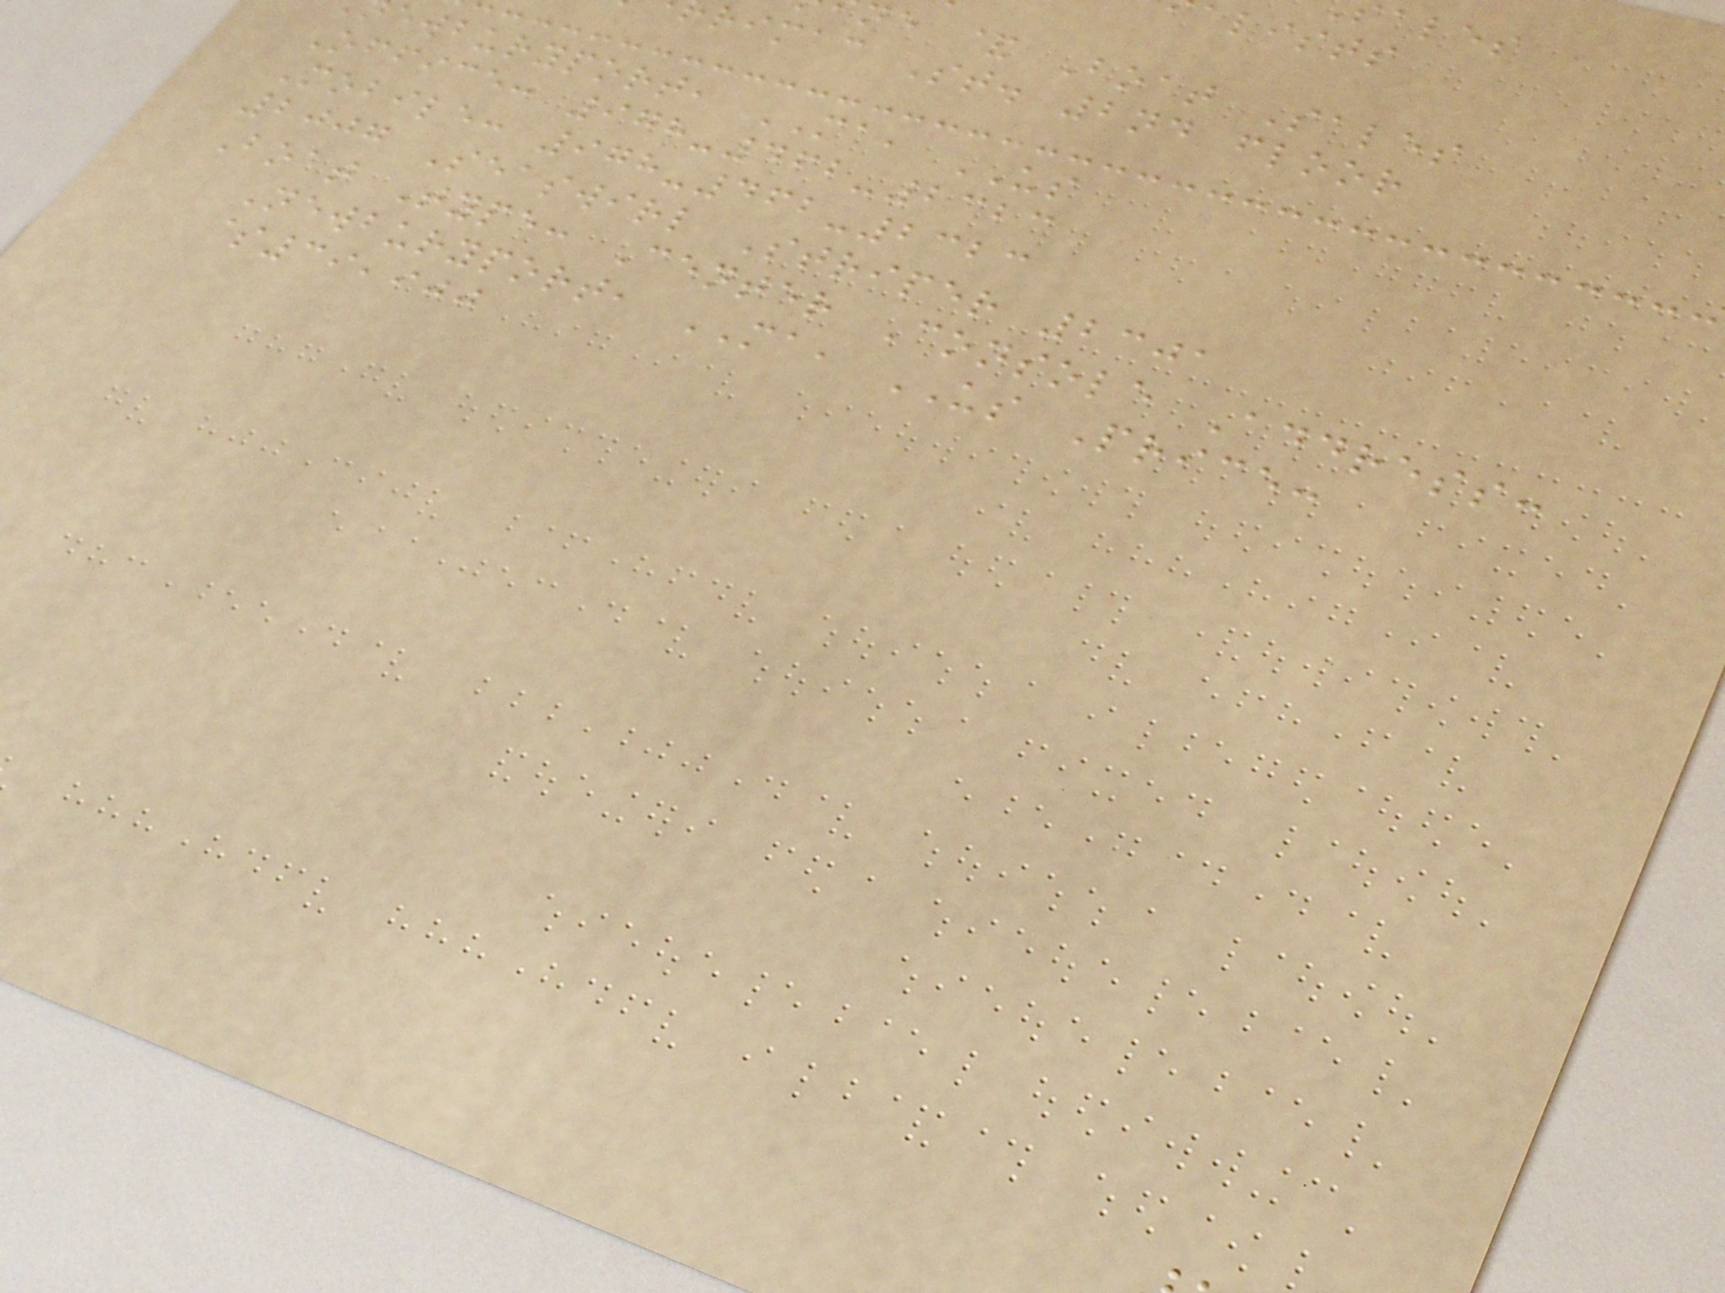ne & Boat Sales
rimac St. 2nd floor
ewburyport, MA, US
Office: 978-462-2323
Mobile: 978-462-2323
2007 Seaswirl Striper 2301
Boat Type: Center Console Address:
Newburyport, MA, US Price:
$39,900
